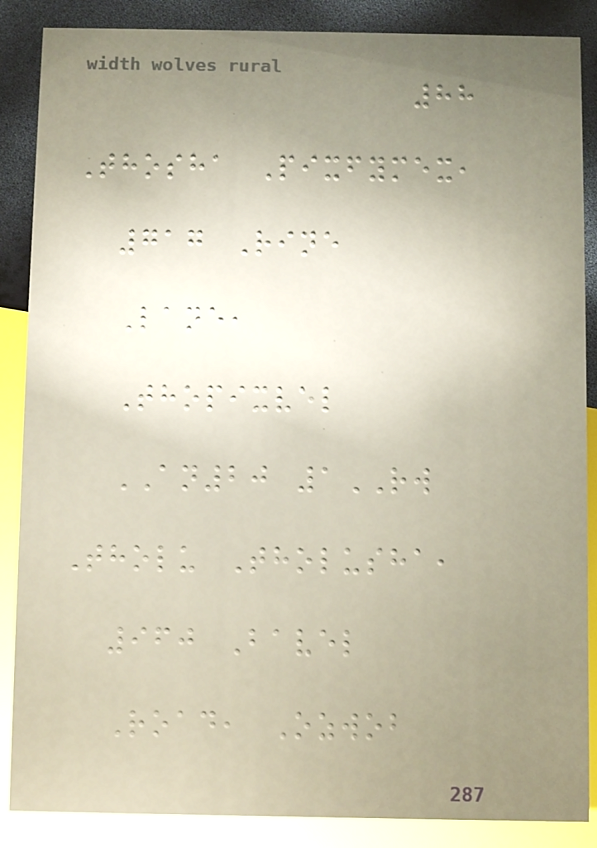88
Thosha Pixfymex,
717 Rine
Lane,
Thopixvel
AN20 1RW
Tholu Tholusha,
960 Bavel
Road, Ozwob
